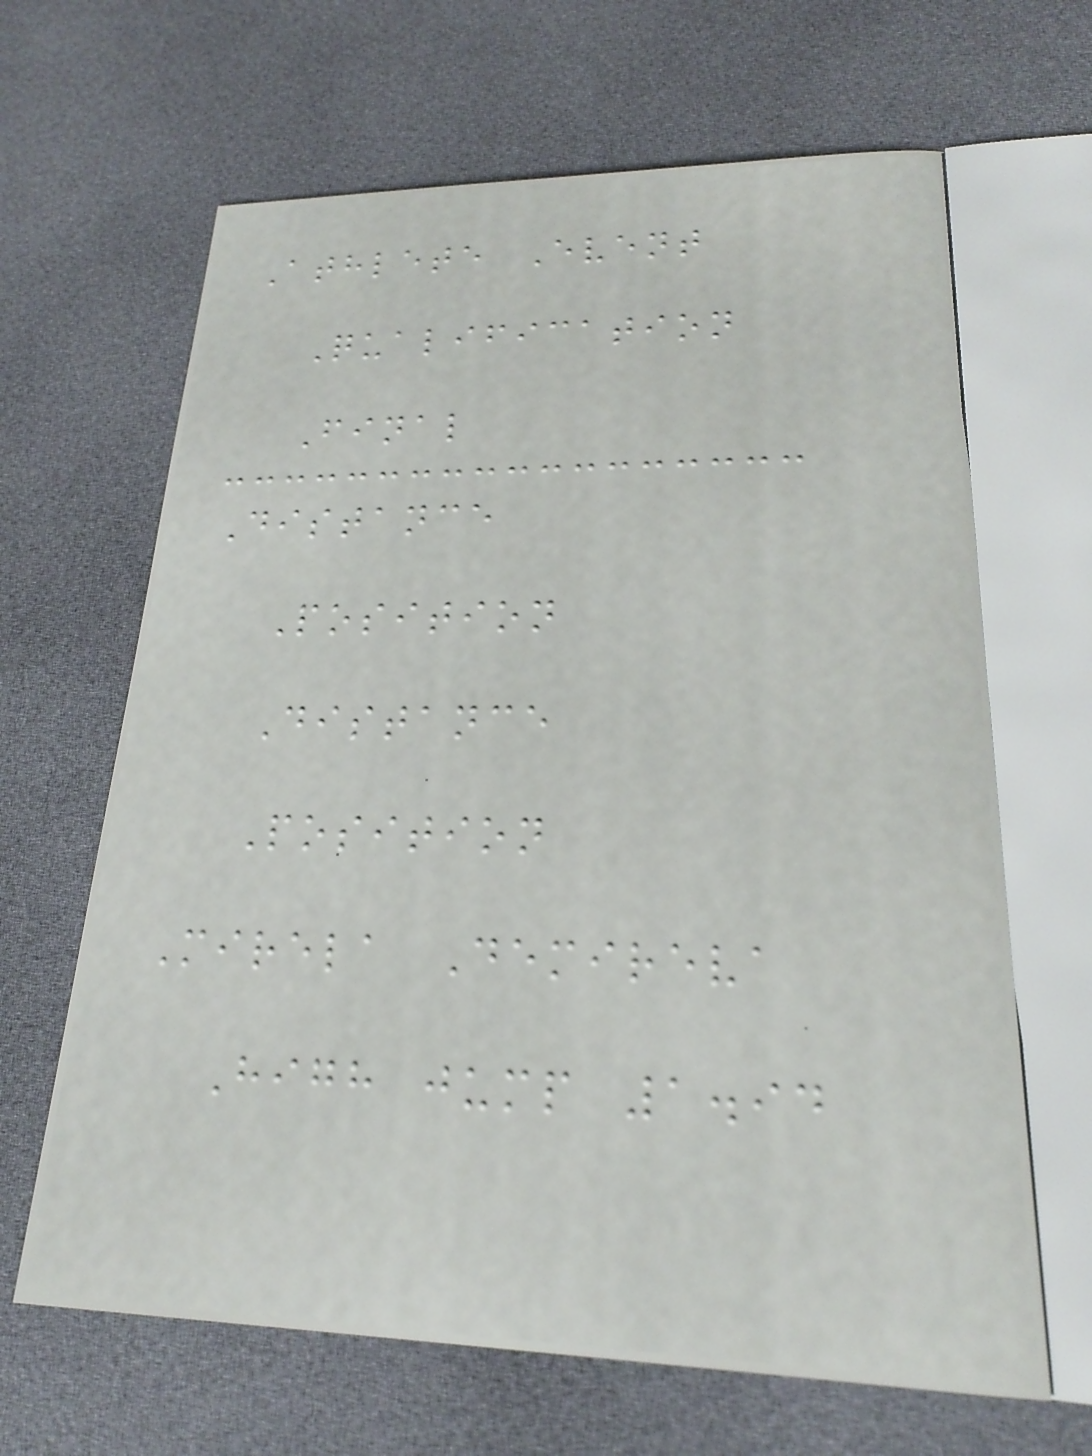Athlete Event
Qualification
Final
Distance
Position
Distance
Position
Mirela Demireva
High jump 1.94
